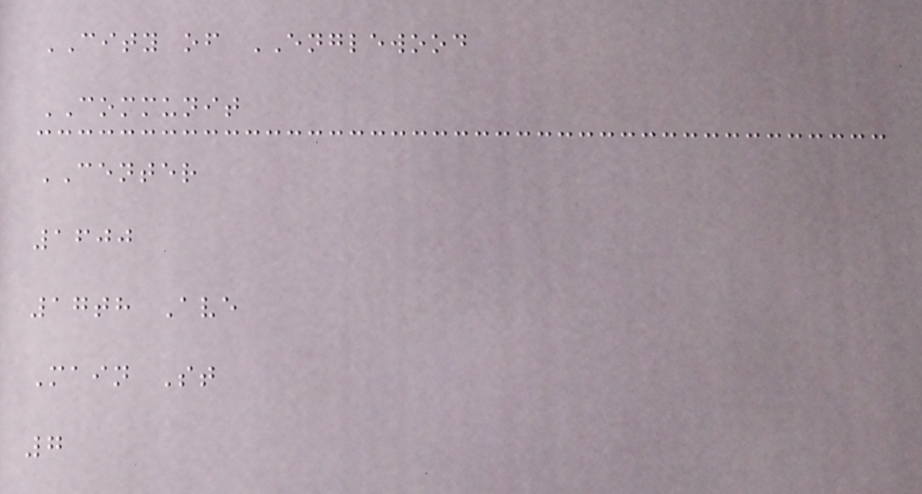CITY of ENGLEWOOD
COMMUNIT
CENTER
1600
17th Ave
Main St
7
